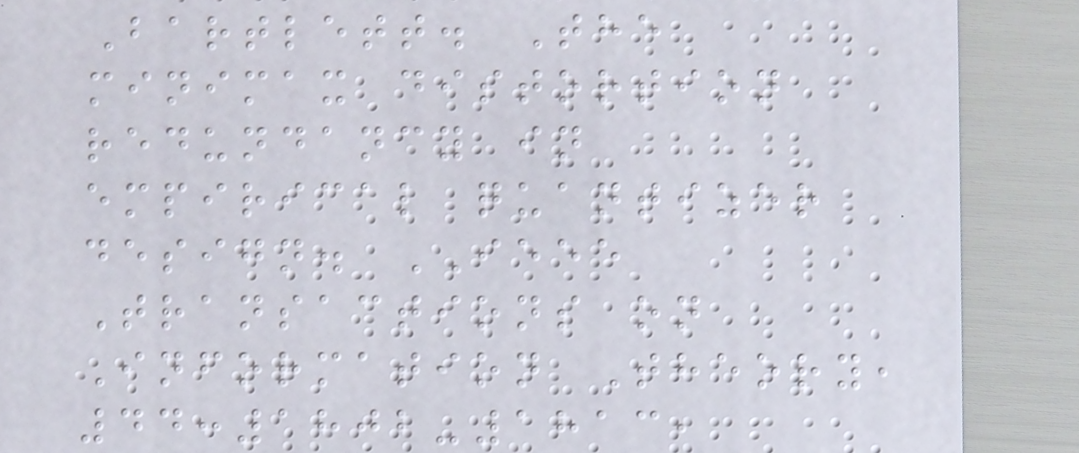Bartlett. The
minimax distortion
redundancy in
empirical quantizer
design. IEEE
Transactions on
Information Theory,
44:1802-1813,
